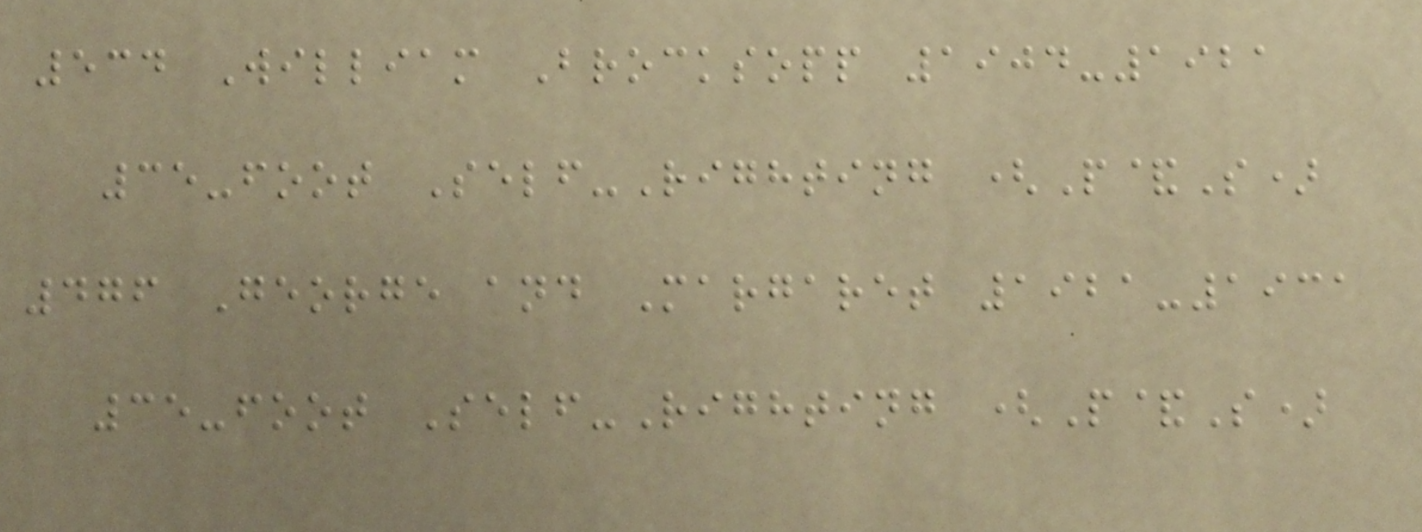534 William Brocksopp 1904-1921
35-foot Self-Righting (P&S)
476 George and Margaret 1921-1931
35-foot Self-Righting (P&S)
